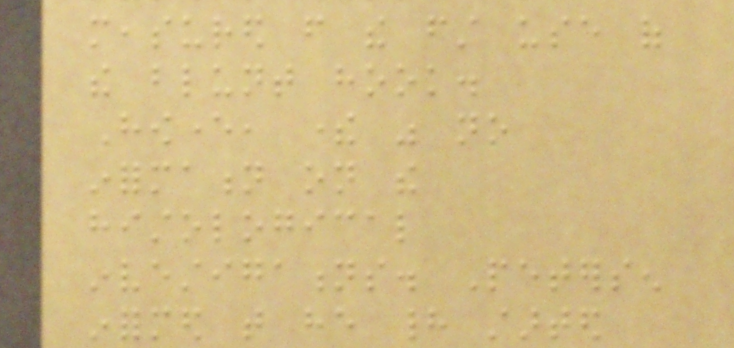measured from the first use of
the blunt hook.
However, there was no
information on the
histological
investigations. Petersen
informed that he had started
